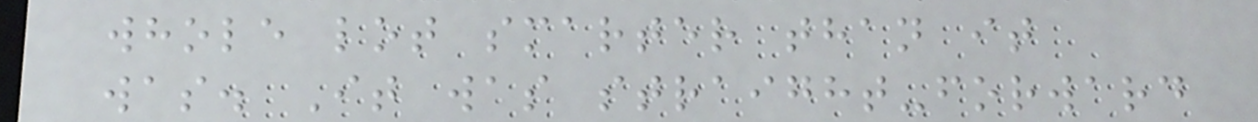whole lot smarter than it
was. It was straight-forward
